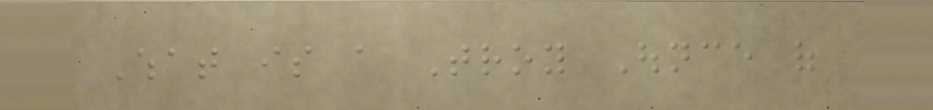What is a Troy Ounce of
